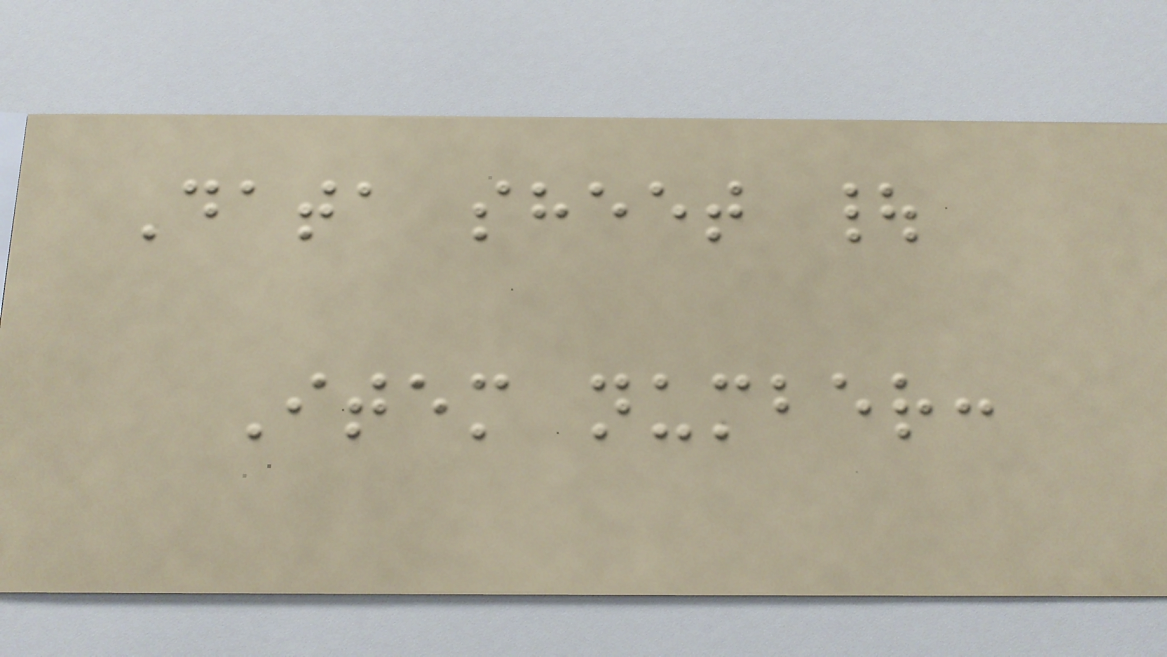Data sheet |
Item number:
